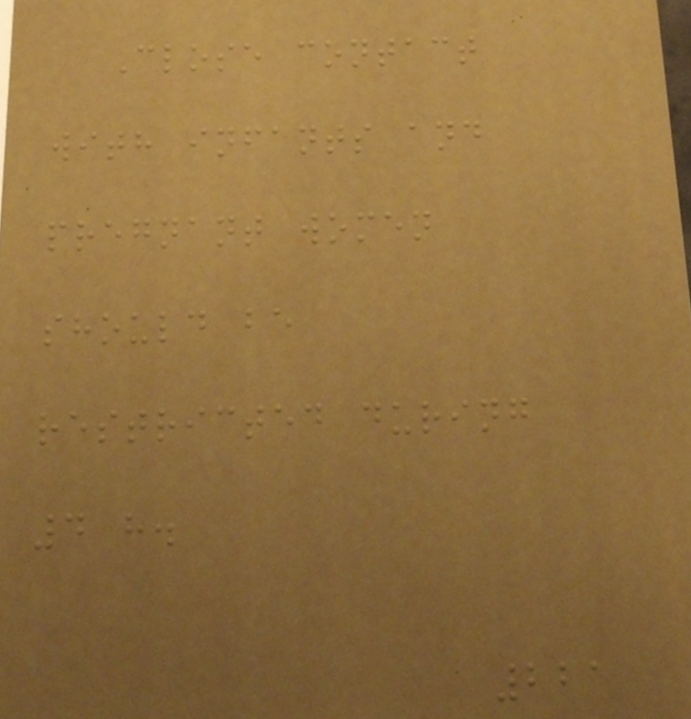Close contact
with infants and
pregnant women
should be
restricted during
4 h.
221
